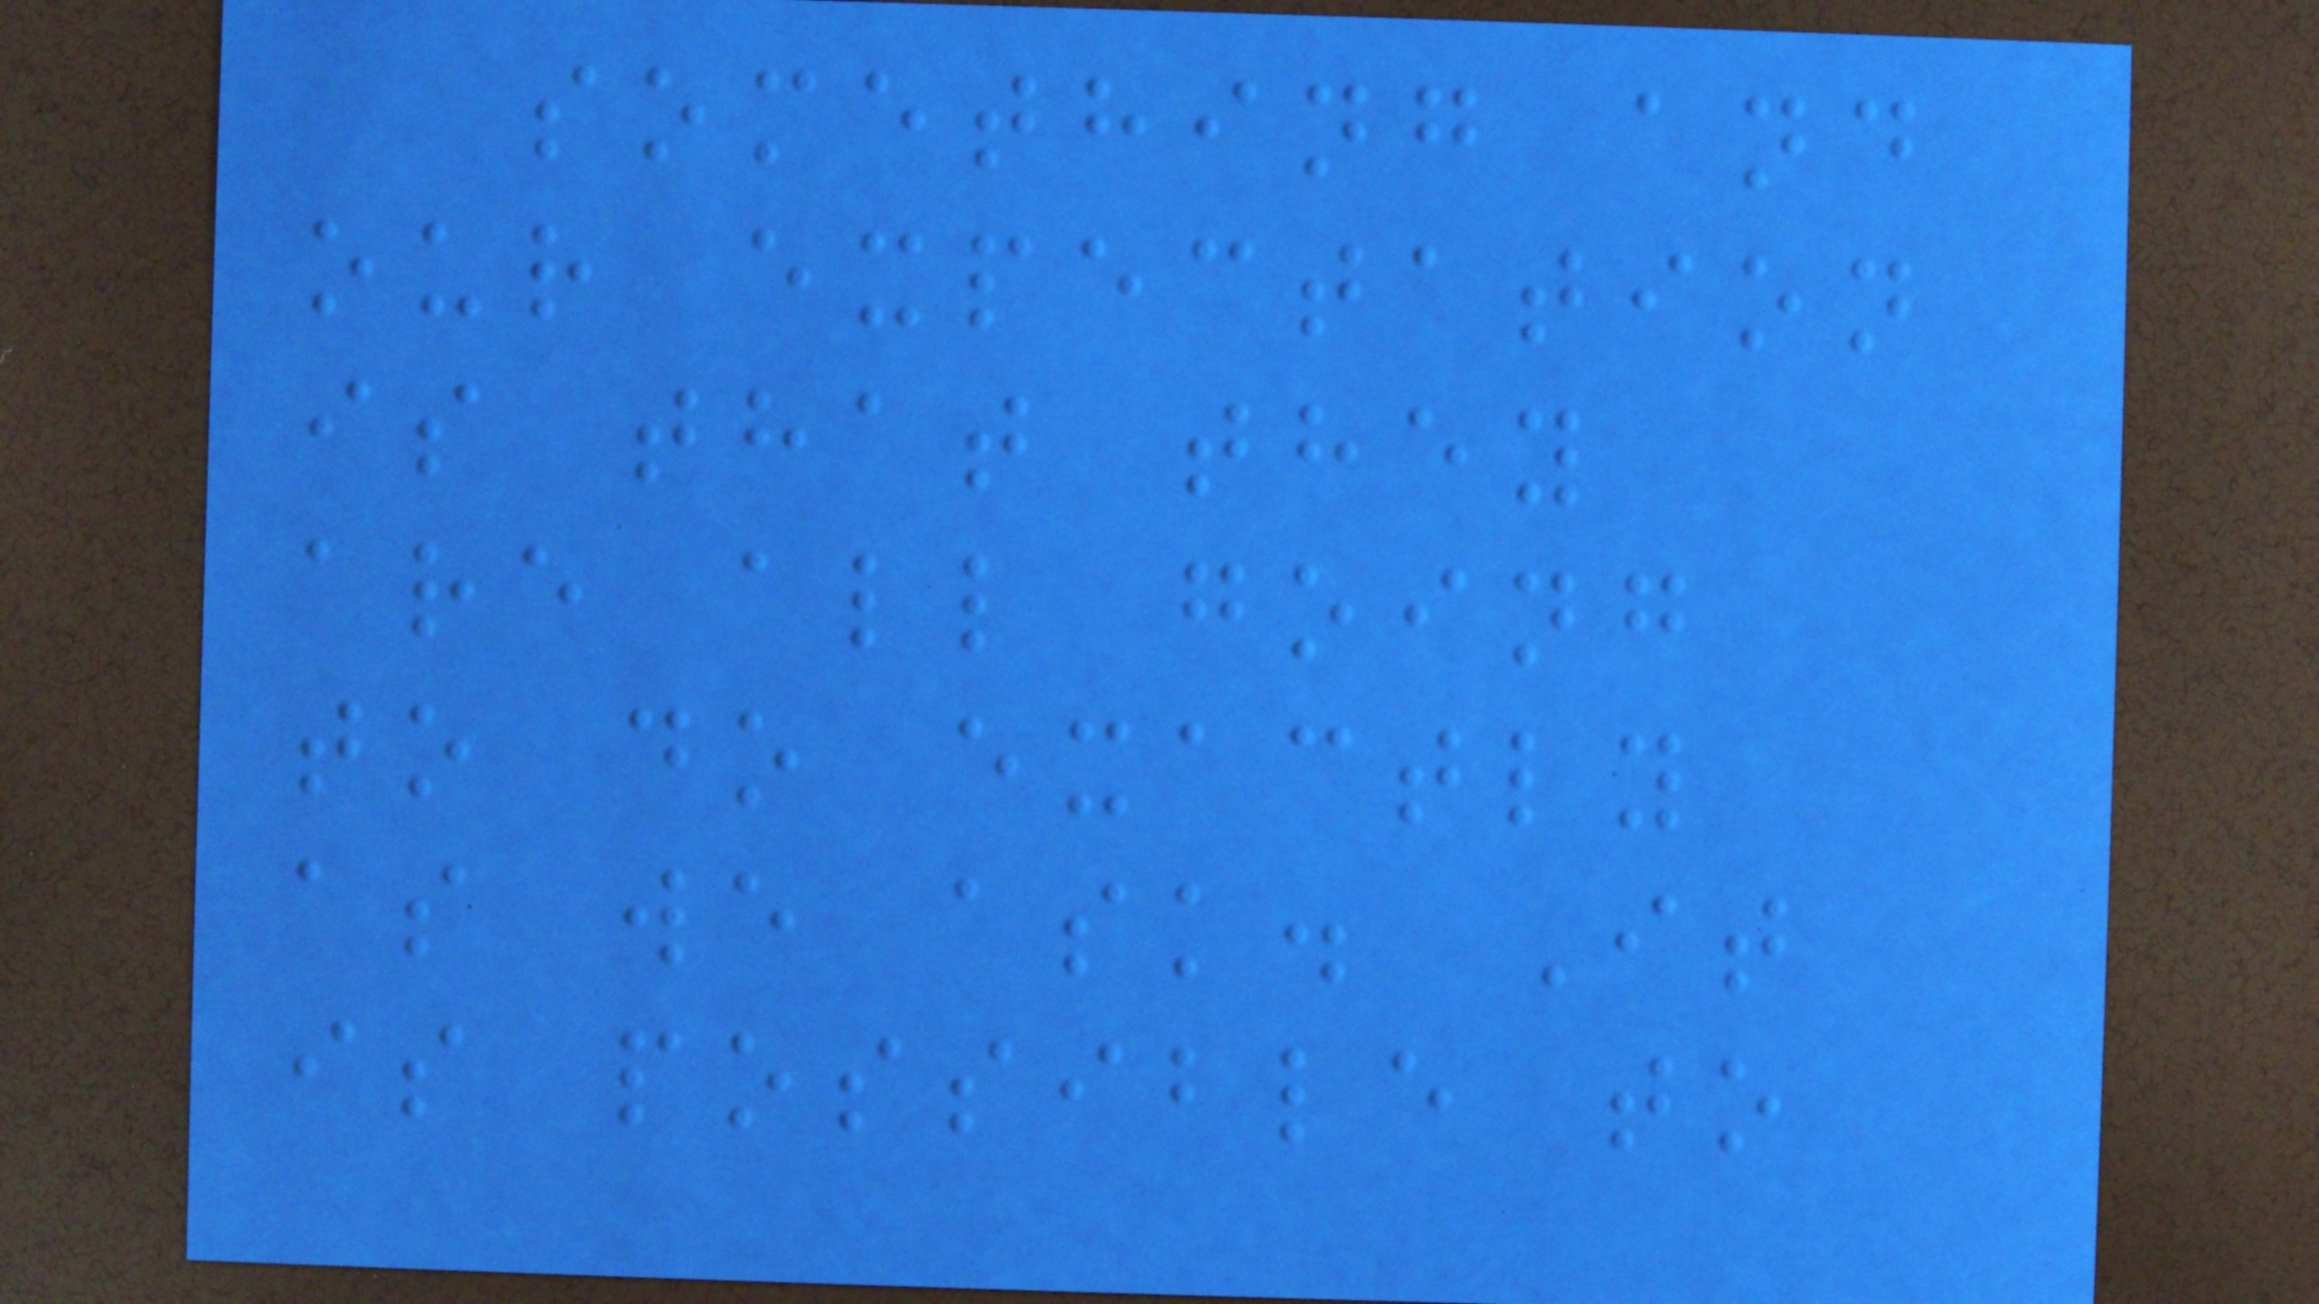something and
our expectation
is that they
are all going
to do exactly
as we ask. It
is possible to
